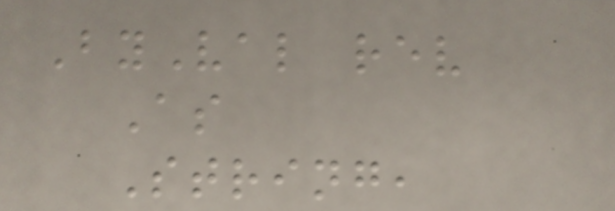ByVal rev
As
String,
